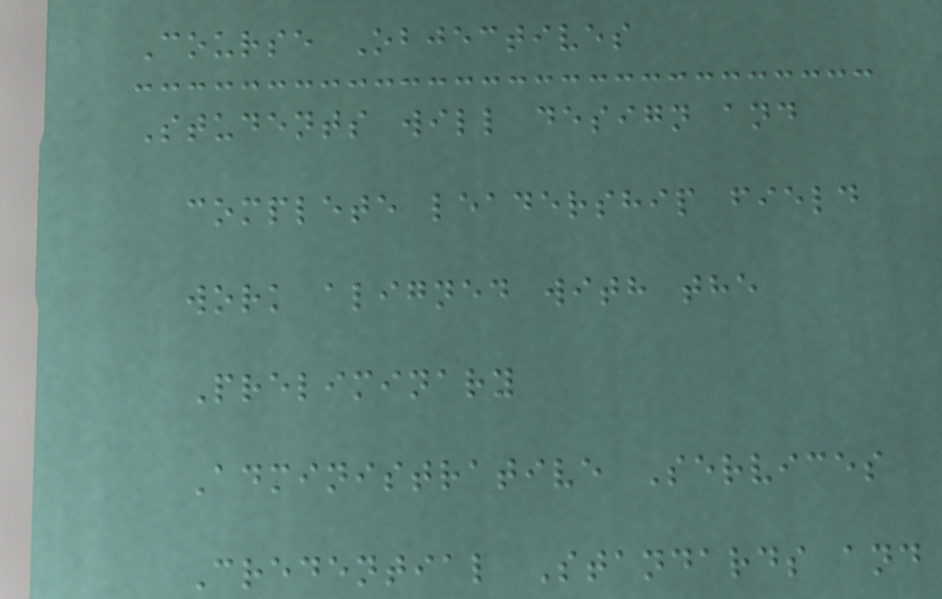Course Objectives
Students will design and
complete leadership field
work aligned with the
Preliminary
Administrative Services
Credential Standards and
